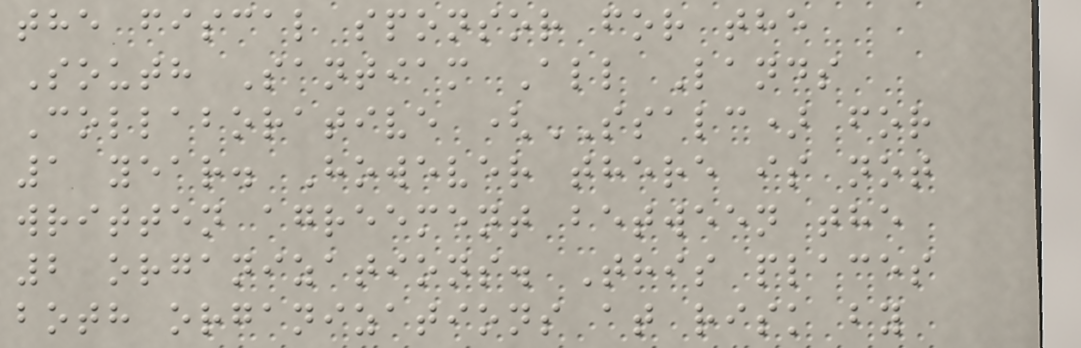the fiscal sponsor for the
South Santiam All Lands
Collaborative (SSALC) for
1 year. However there is not
written agreement between the
2 organizations. This places
both organizations at risk by
